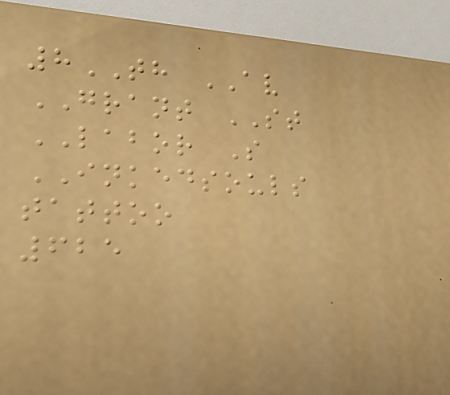8TH AV
GRANT ST
LABOR S
INKEDSOULS
tattoo
625
